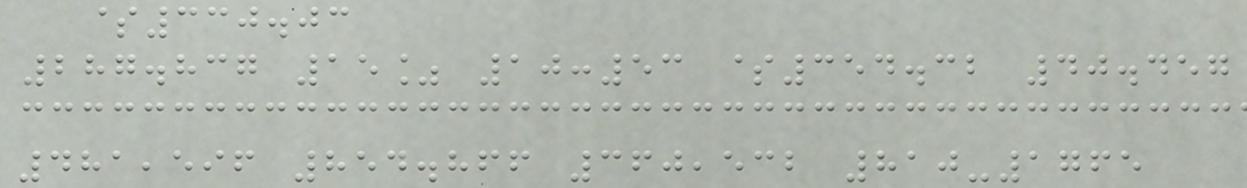$330.03
287.837 15% 10:53 $354.32 40.457
481,596 854.866 360,532 810-1765
